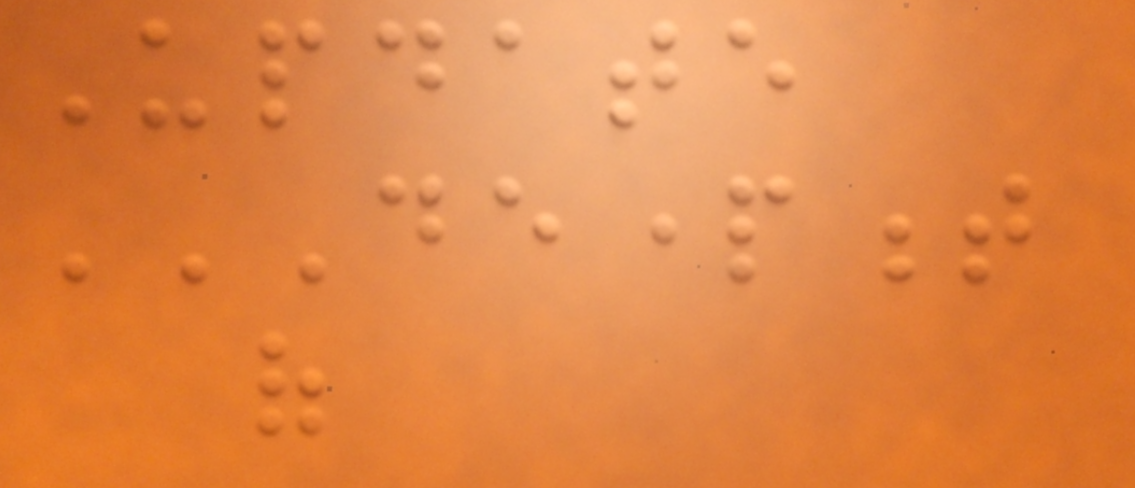Update
DEPARTMENT
OF
